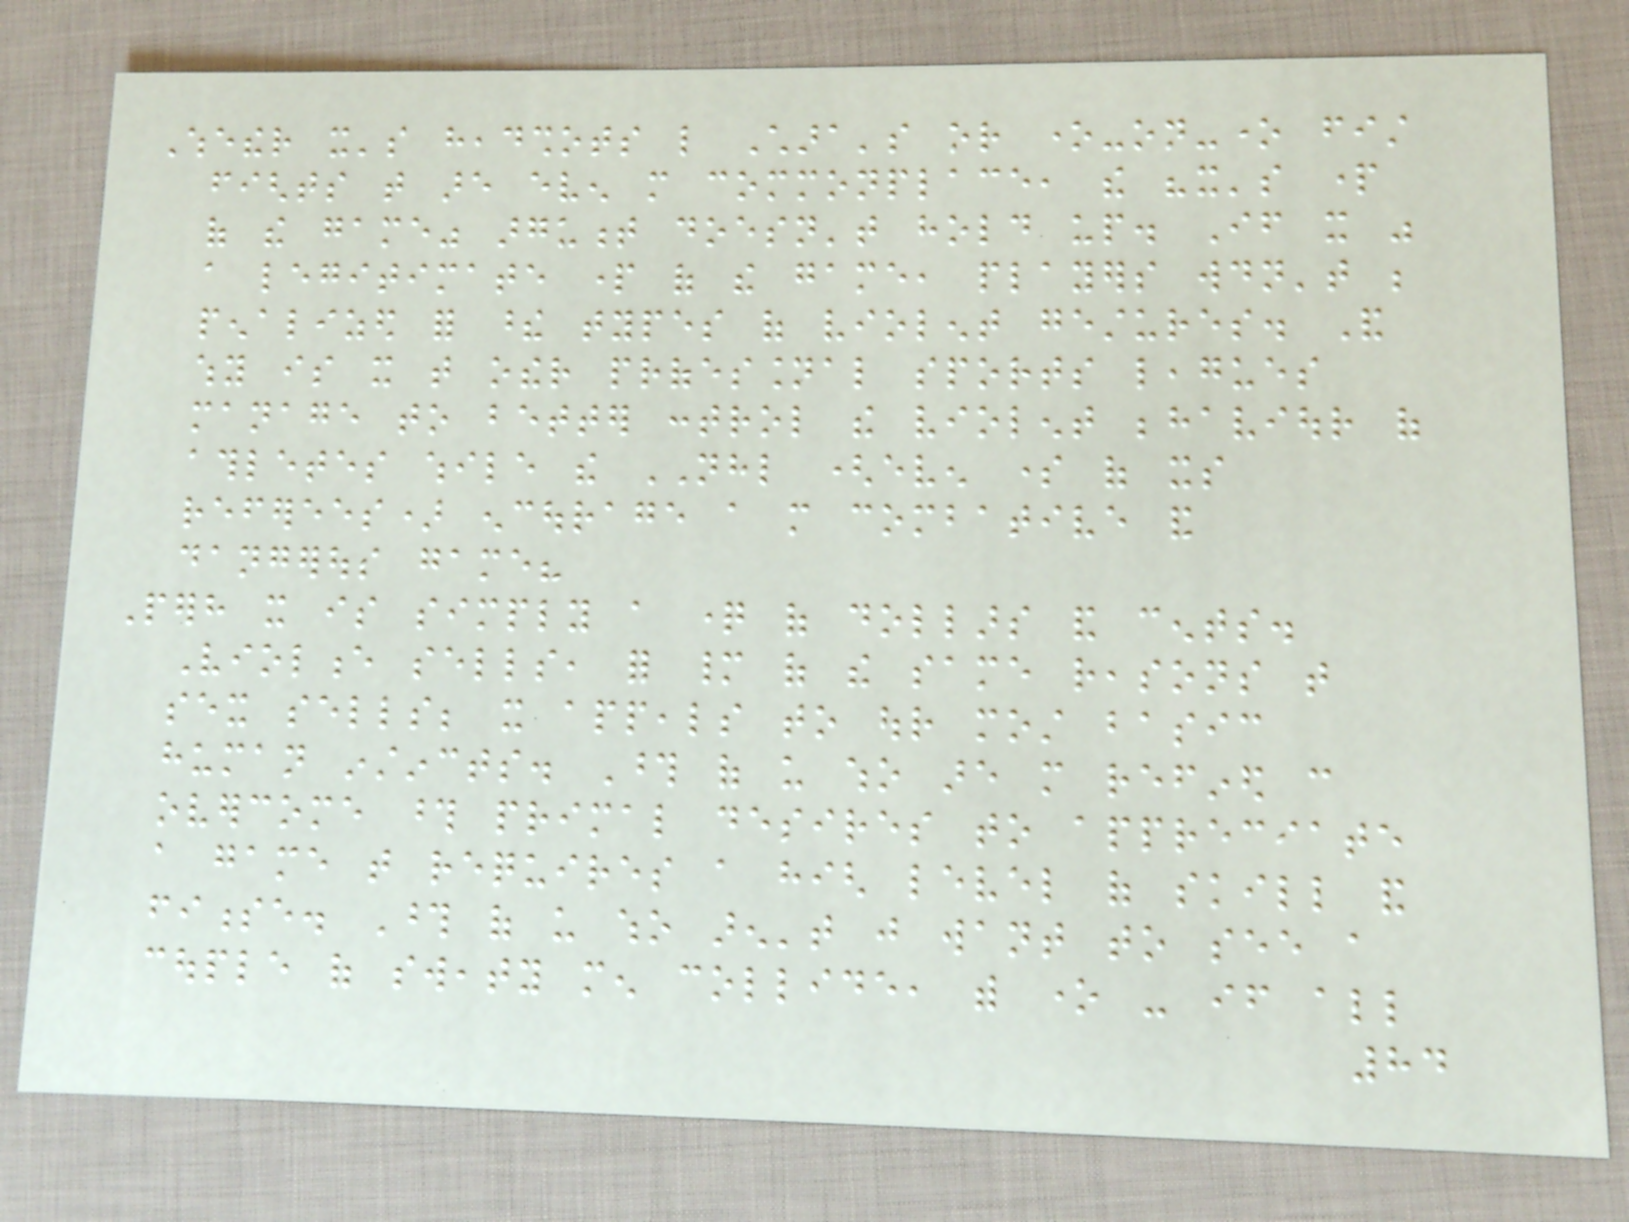Whether it's headshots like Chara's or one-on-one fist
fights that are even more commonplace, the "it's part
of the game" argument doesn't hold up. If it was
a legitimate part of the game, players wouldn't be
penalized for these types of violent gestures. And
why is it that other professional sports leagues
manage to better control the violent behaviour of
athletes while the NHL (even some of its
referees) encourage a more combative and
dangerous game?
Perhaps it is simply a question of dollars and cents.
Violence sells, for many of the same reasons that
sex sells; it appeals to our most basic
human instincts. Those of us who are more refined can
overcome those primal desires to appreciate
a game that requires a high level of skill and
finesse. Those of us who aren't just want to see a
couple of sweaty men collide, with one - if all
84
